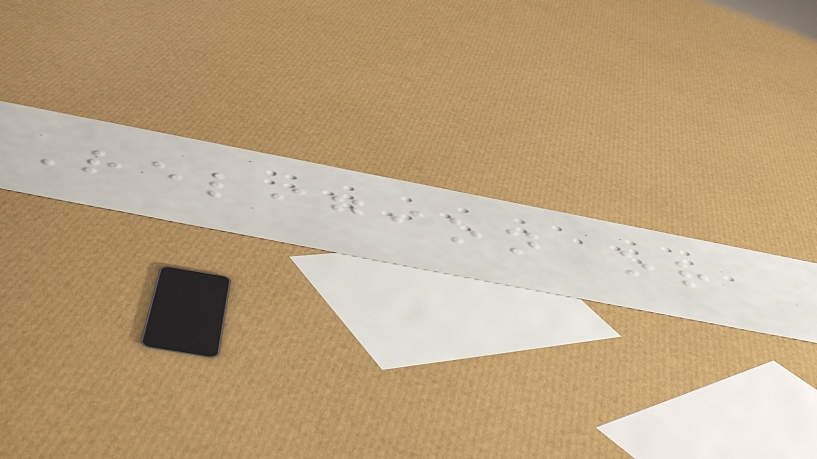Religion or
